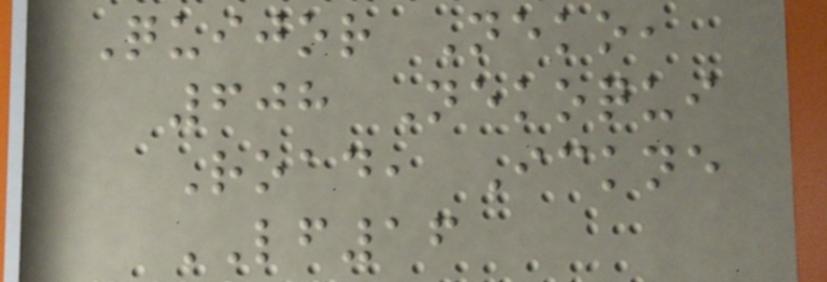Quijor Neko,
608 Nekoqui
Road, Ickne
LF16
